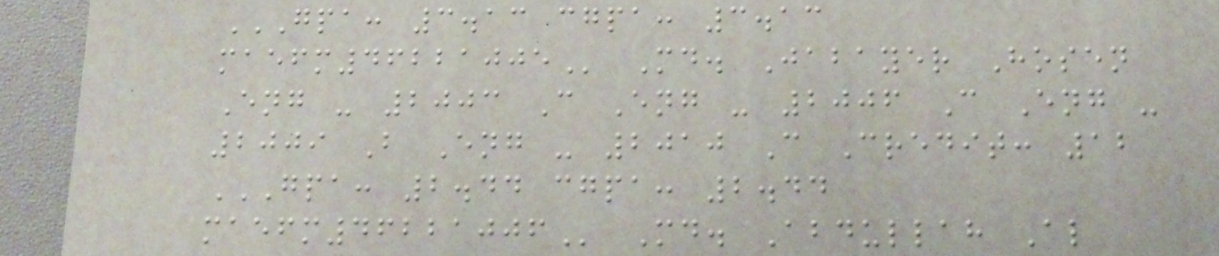GPA: 3.13 CGPA: 3.13
MAEFM46221005 Md. Jabayer Hosen
Eng - 2003 C Eng - 2006 C Eng -
2009 B Eng - 2010 C Credit: 12
GPA: 2.44 CGPA: 2.44
MAEFM46221006 Md. Abdullah Al
